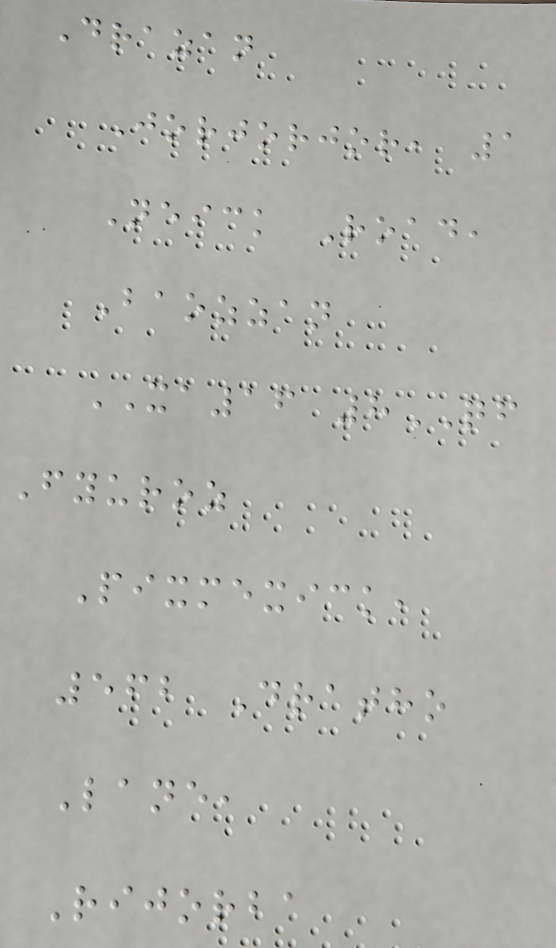Drazan
Jorjorjor, 1
Neick Road,
Baozzan
XA16 8QF
Fyuroz
Pixmexick,
562 Dratho
Lane,
Rijorba
